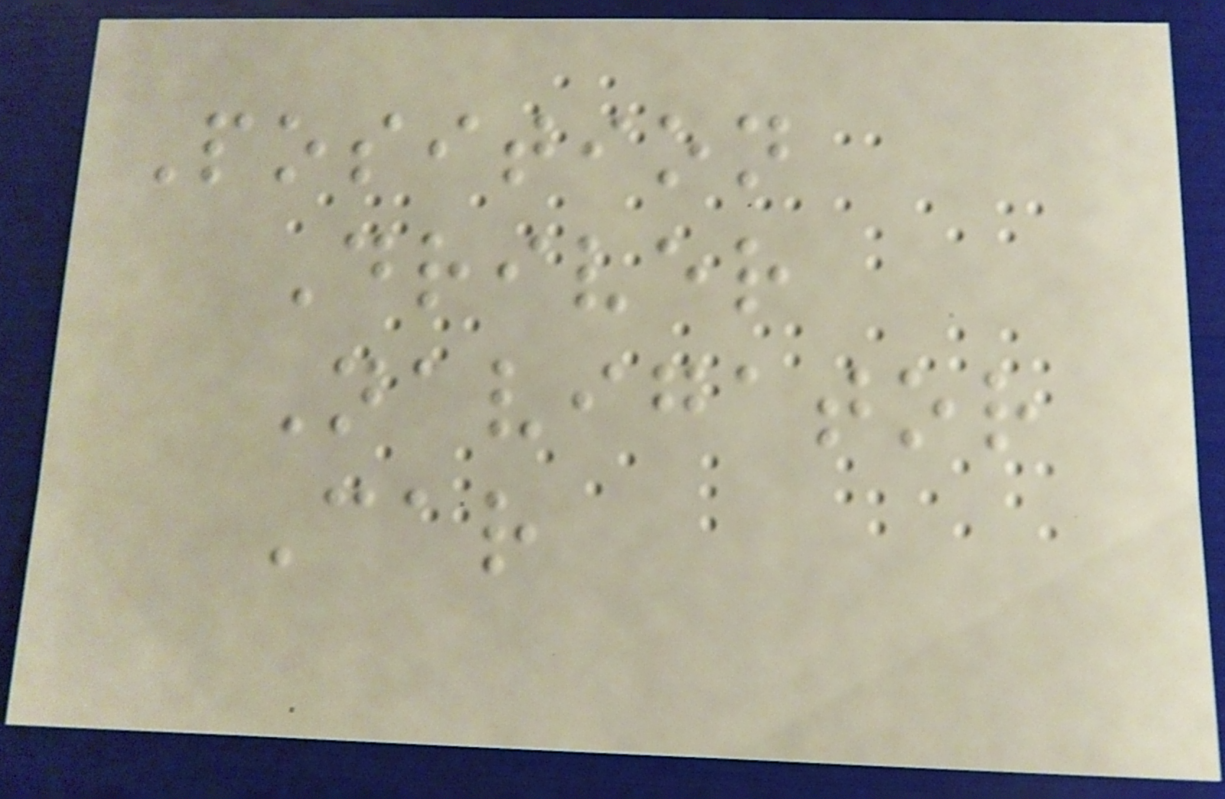Position
Driver
Navigator
Car
